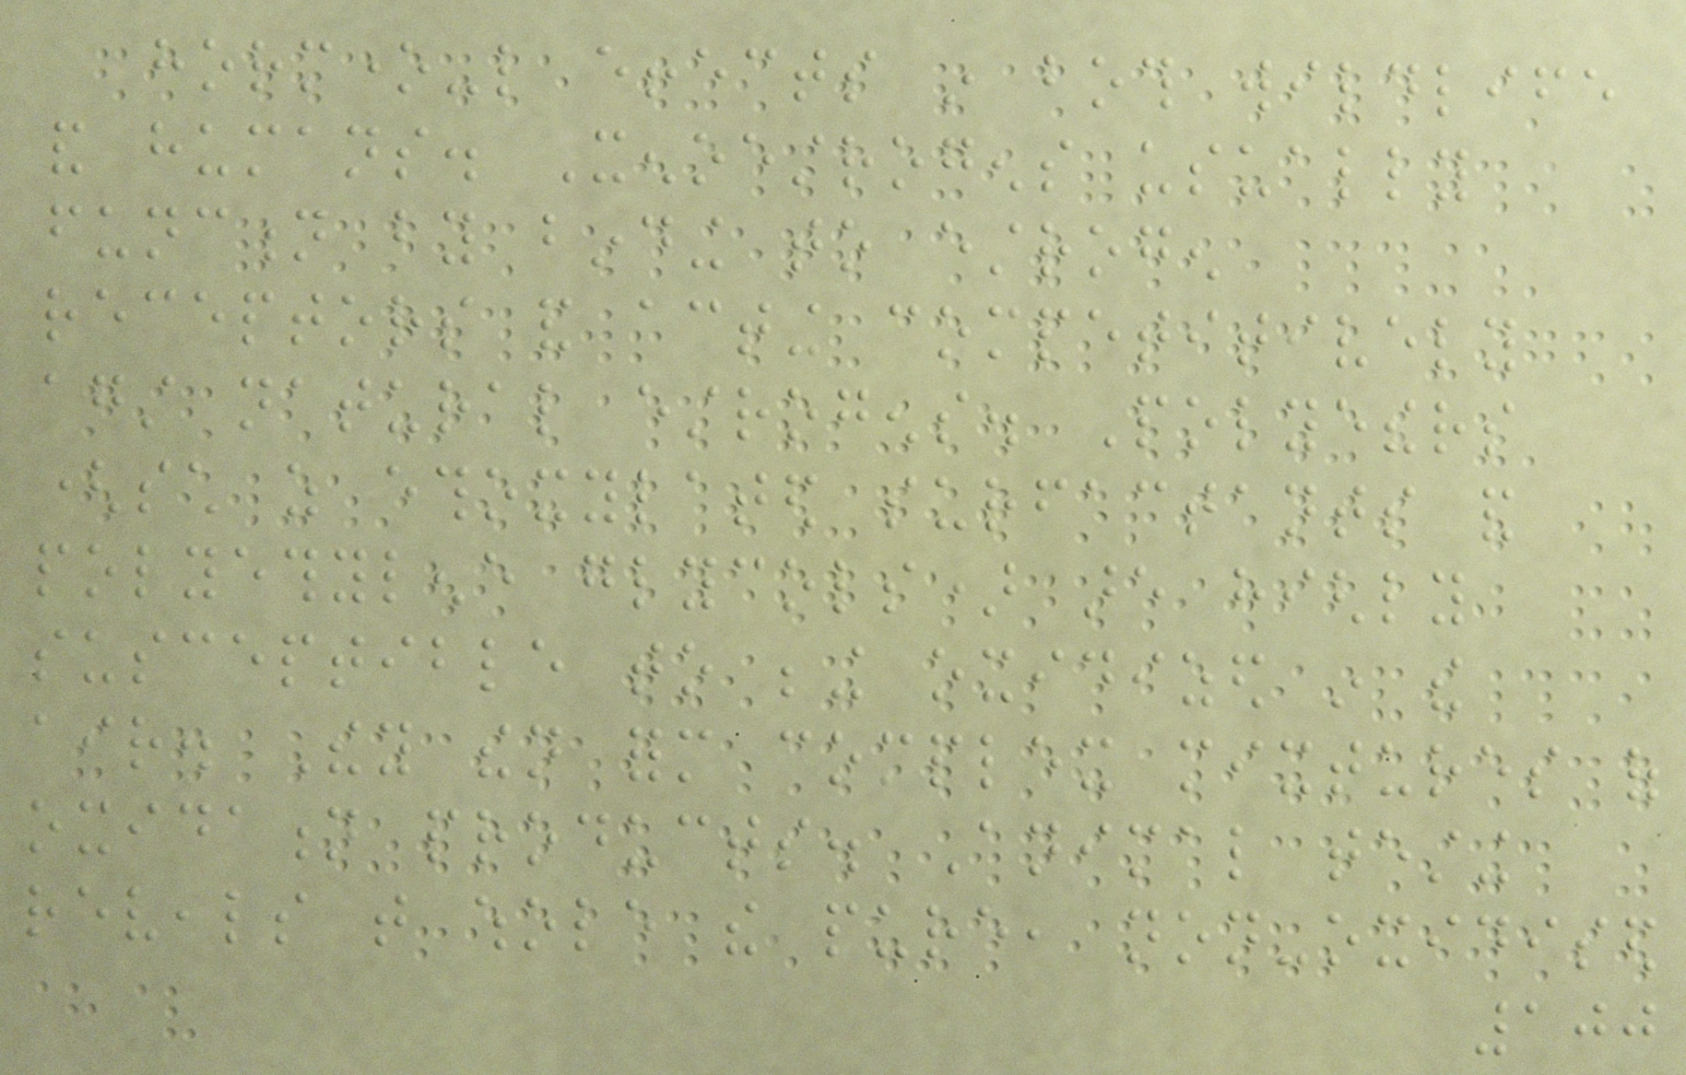hormone-like effects in both wildlife
and humans. Xenoestrogens usually
function by binding to estrogen
receptors and acting competitively
against natural estrogens. Polyethers
(such as ethoxylated surfactants and
polyethylene glycols) are highly
susceptible to being oxidized in the
air. They then form complex mixtures of
oxidation products. Animal testing
reveals that whole the pure, non-oxidised
100
